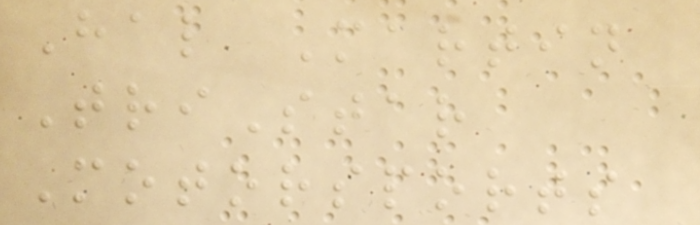Hal Martin
TriStar
Motorsports
